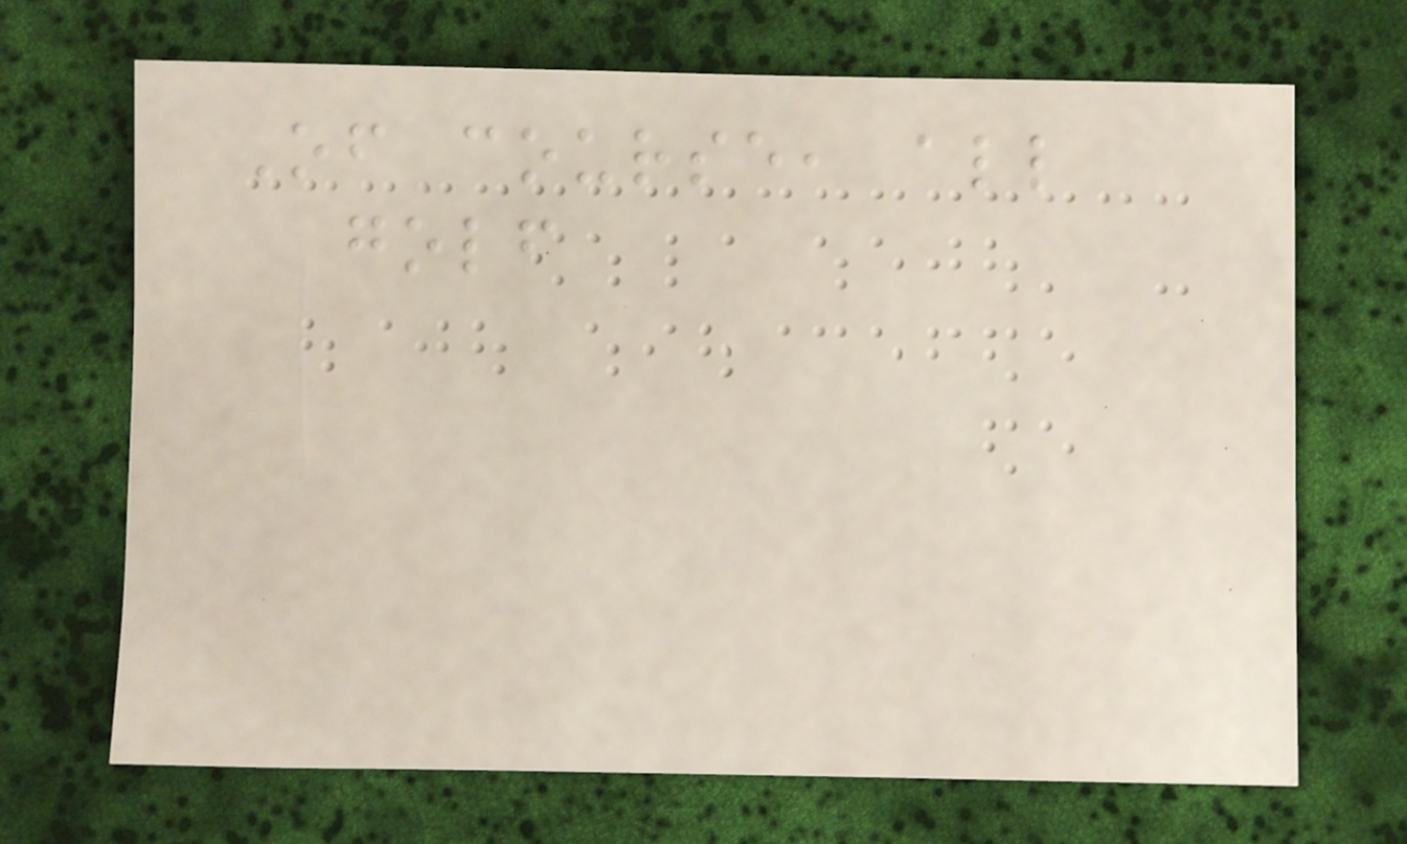Of course, all
golf
